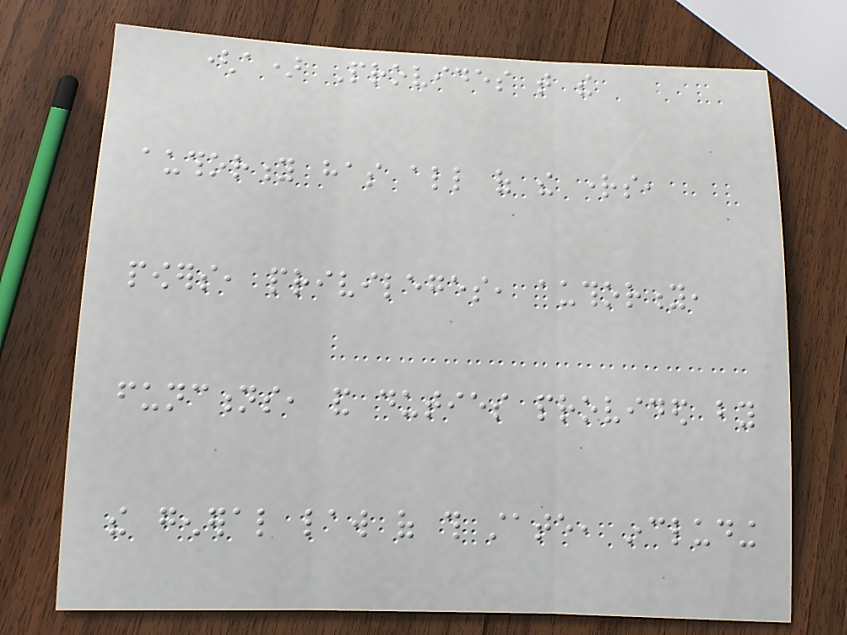(a) Provides that the
authority has all of the rights,
powers, privileges, authority,
functions, and duties provided by
the general law of this state, including
